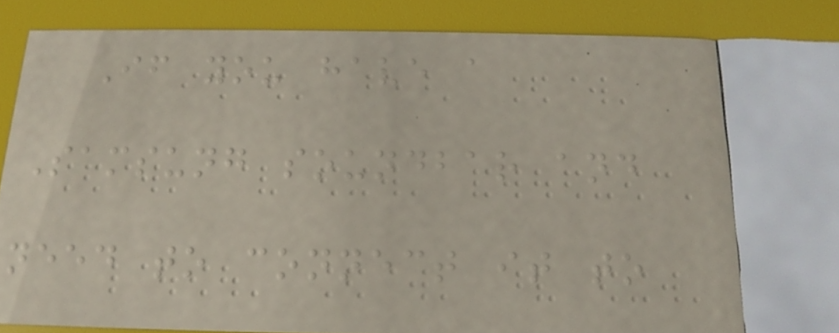If you have a
Samsung soundbar and
need to connect it to
